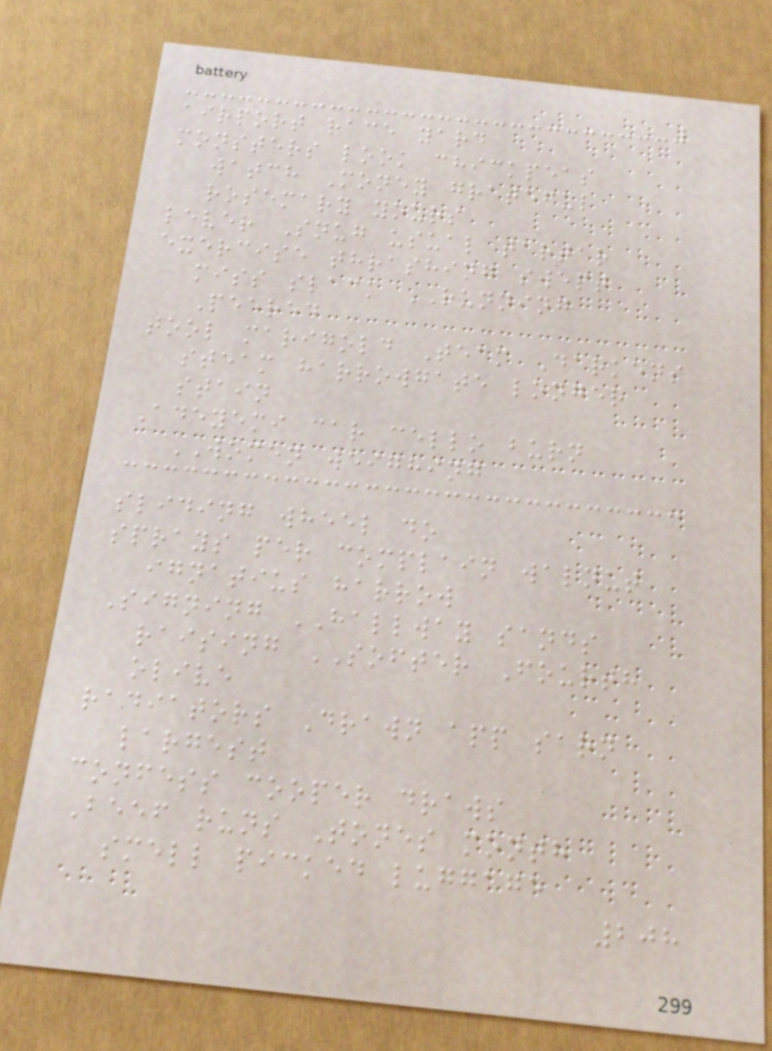airport race yard
monsters look chickpeas
watch Money grateful
rosemary yours
lever Snug usual tartar
exercise thrashing swept
miss slack RUNNING
Peered
tool marigold Team Darkens
steam harrowgate longer
stain
Adeyemi car cello burn
WOMEN weighing
sliding wheel do
sprays per complain walnut
ignatius harrow
Signing HALLWAY sands
raising SOFTER Fourth
olive
radiators Drawn app sarn
largest
confess cooper draws
Beef runs Tones month
smell picked luggage
208
